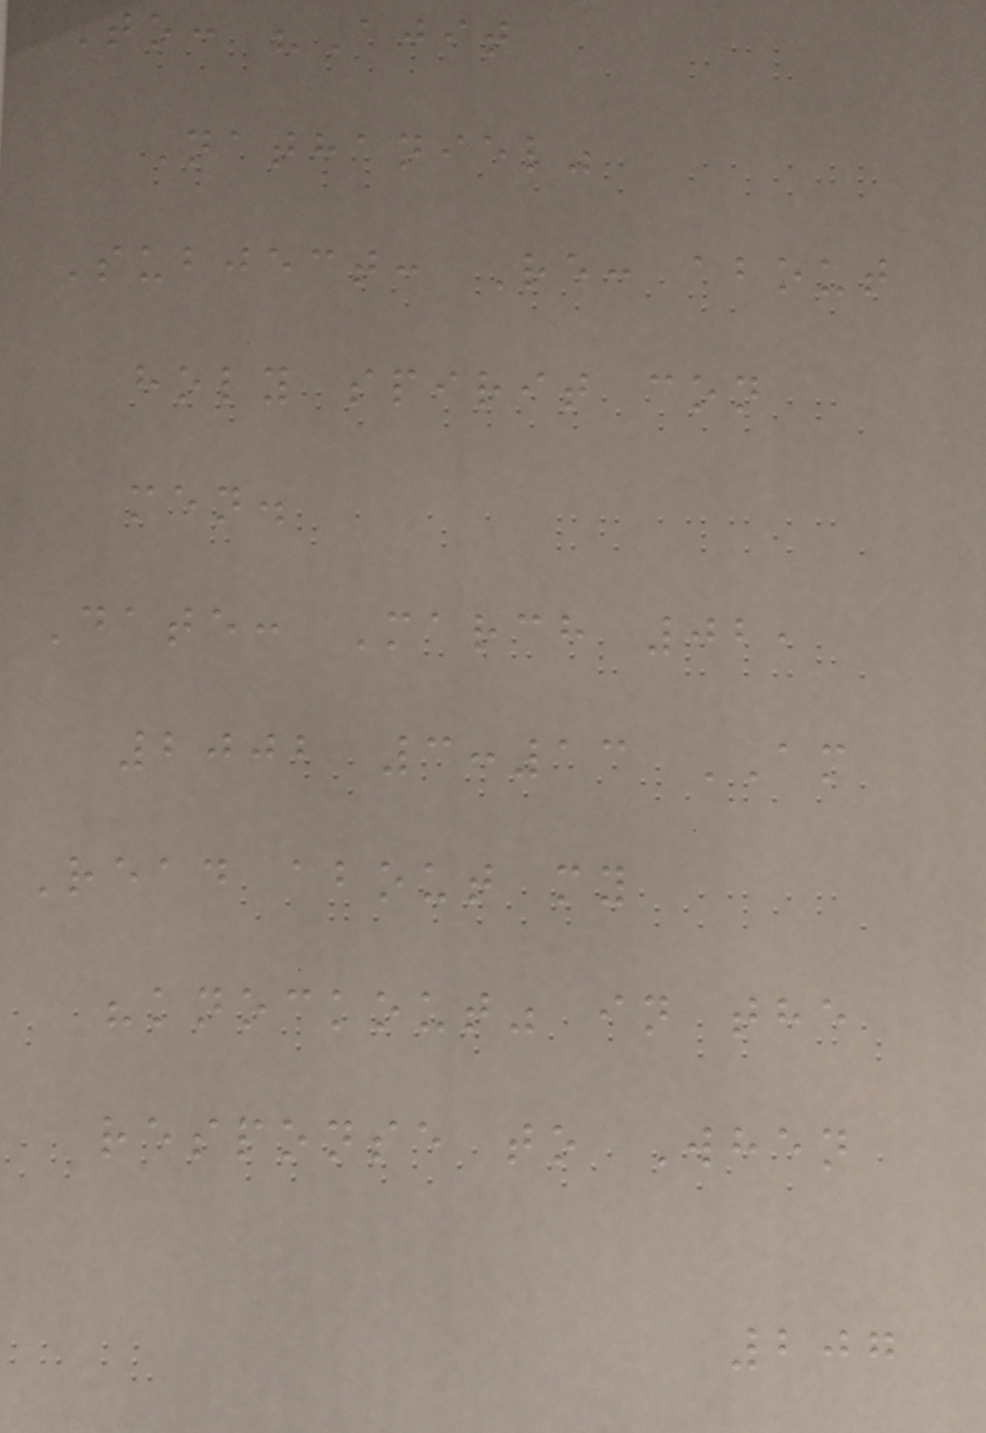To: "Ajit
Nathaniel"
Subject: Re: about
holy spirit con
men.
Date: March 02,
2002 3:13 AM
Read about my
"knockout" in the
response to When
207
